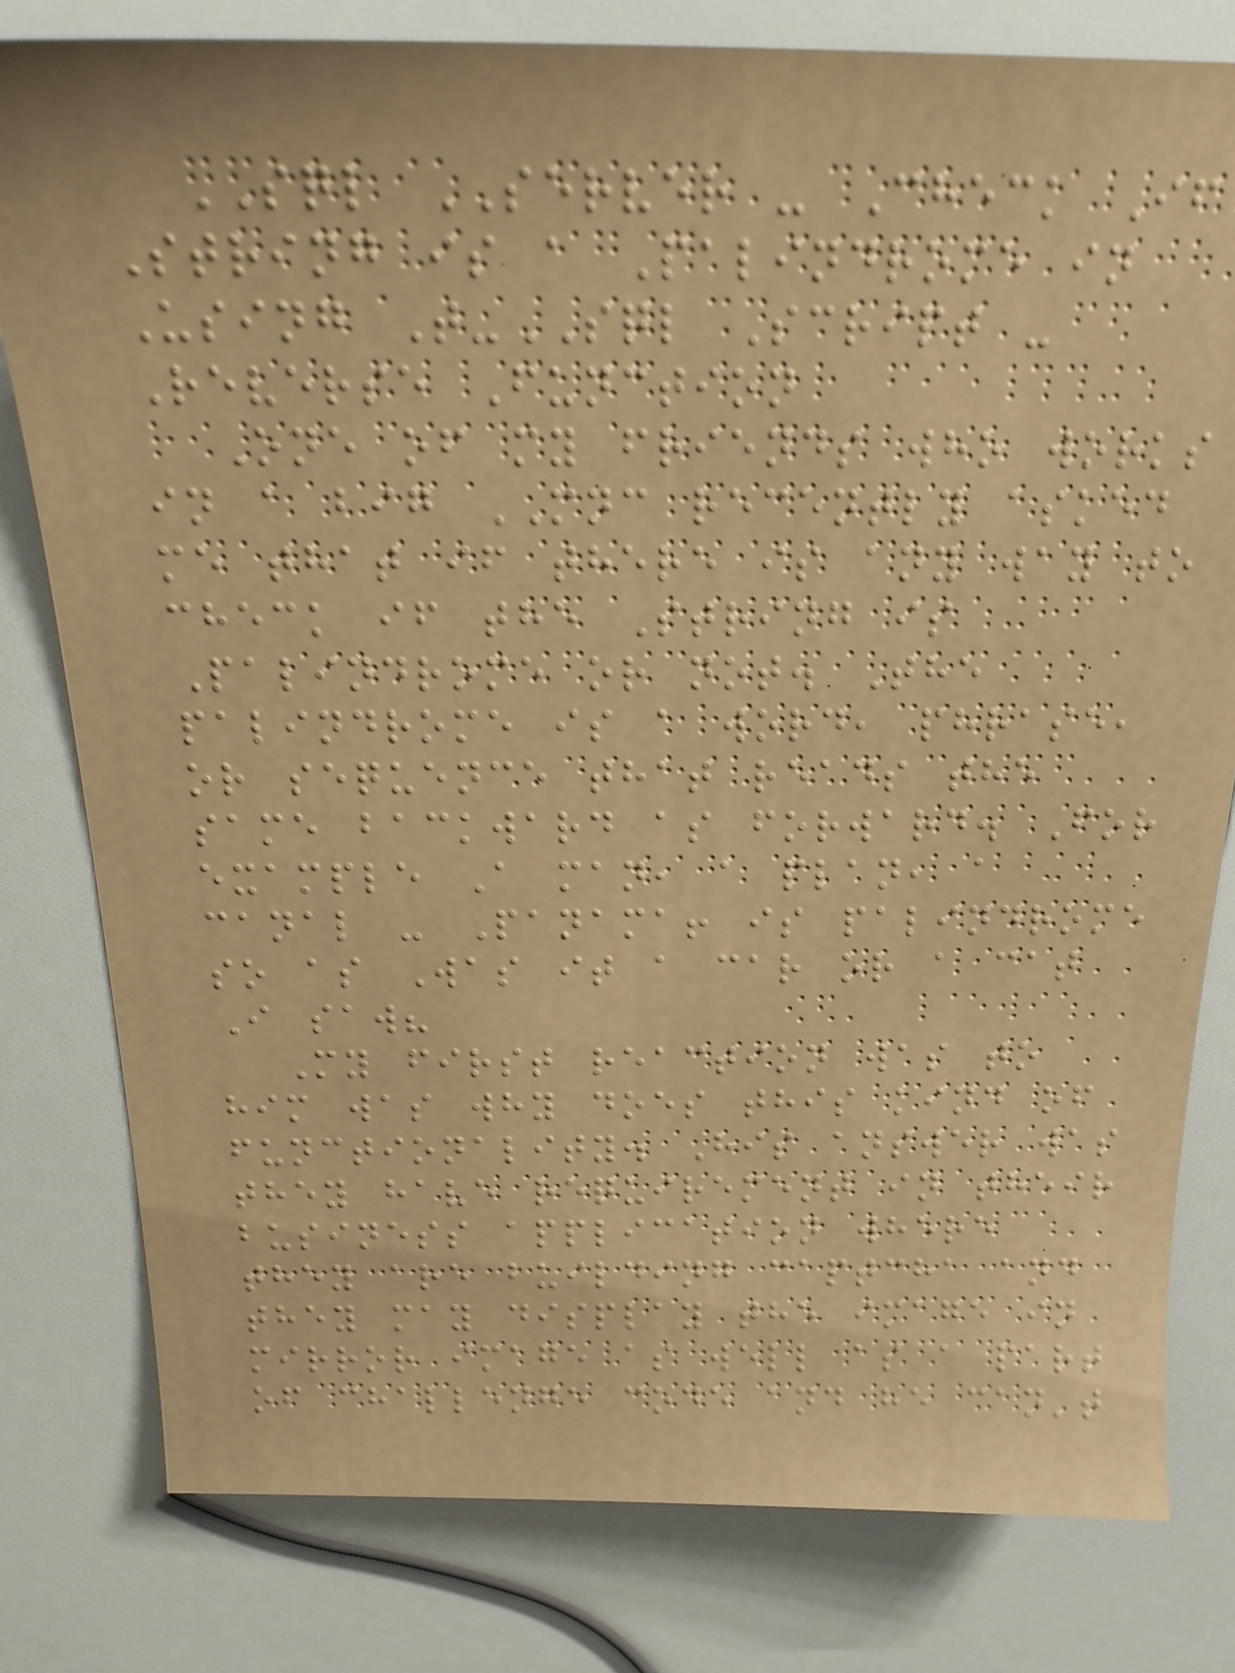SQL SERVER - Check If
String is a Palindrome in
Using T-SQL Script -
Reverse Function
One of my friends who works
in a big MNC recently asked
me that if there is any way to
check if the String is
Palindrome or not. The
palindrome is a word, phrase,
or sequence that reads the
same backward as forward. For
example A man, a plan, a
canal - Panama! is palindrome
so as Was it a car or a cat
I saw?
My first reaction was to
him was why does this kind of
functionality. His answer was
they have requirement in their
business application where
they are building captcha and
they may display the image in
mirror image as well as a part
of challenge code and he can't
